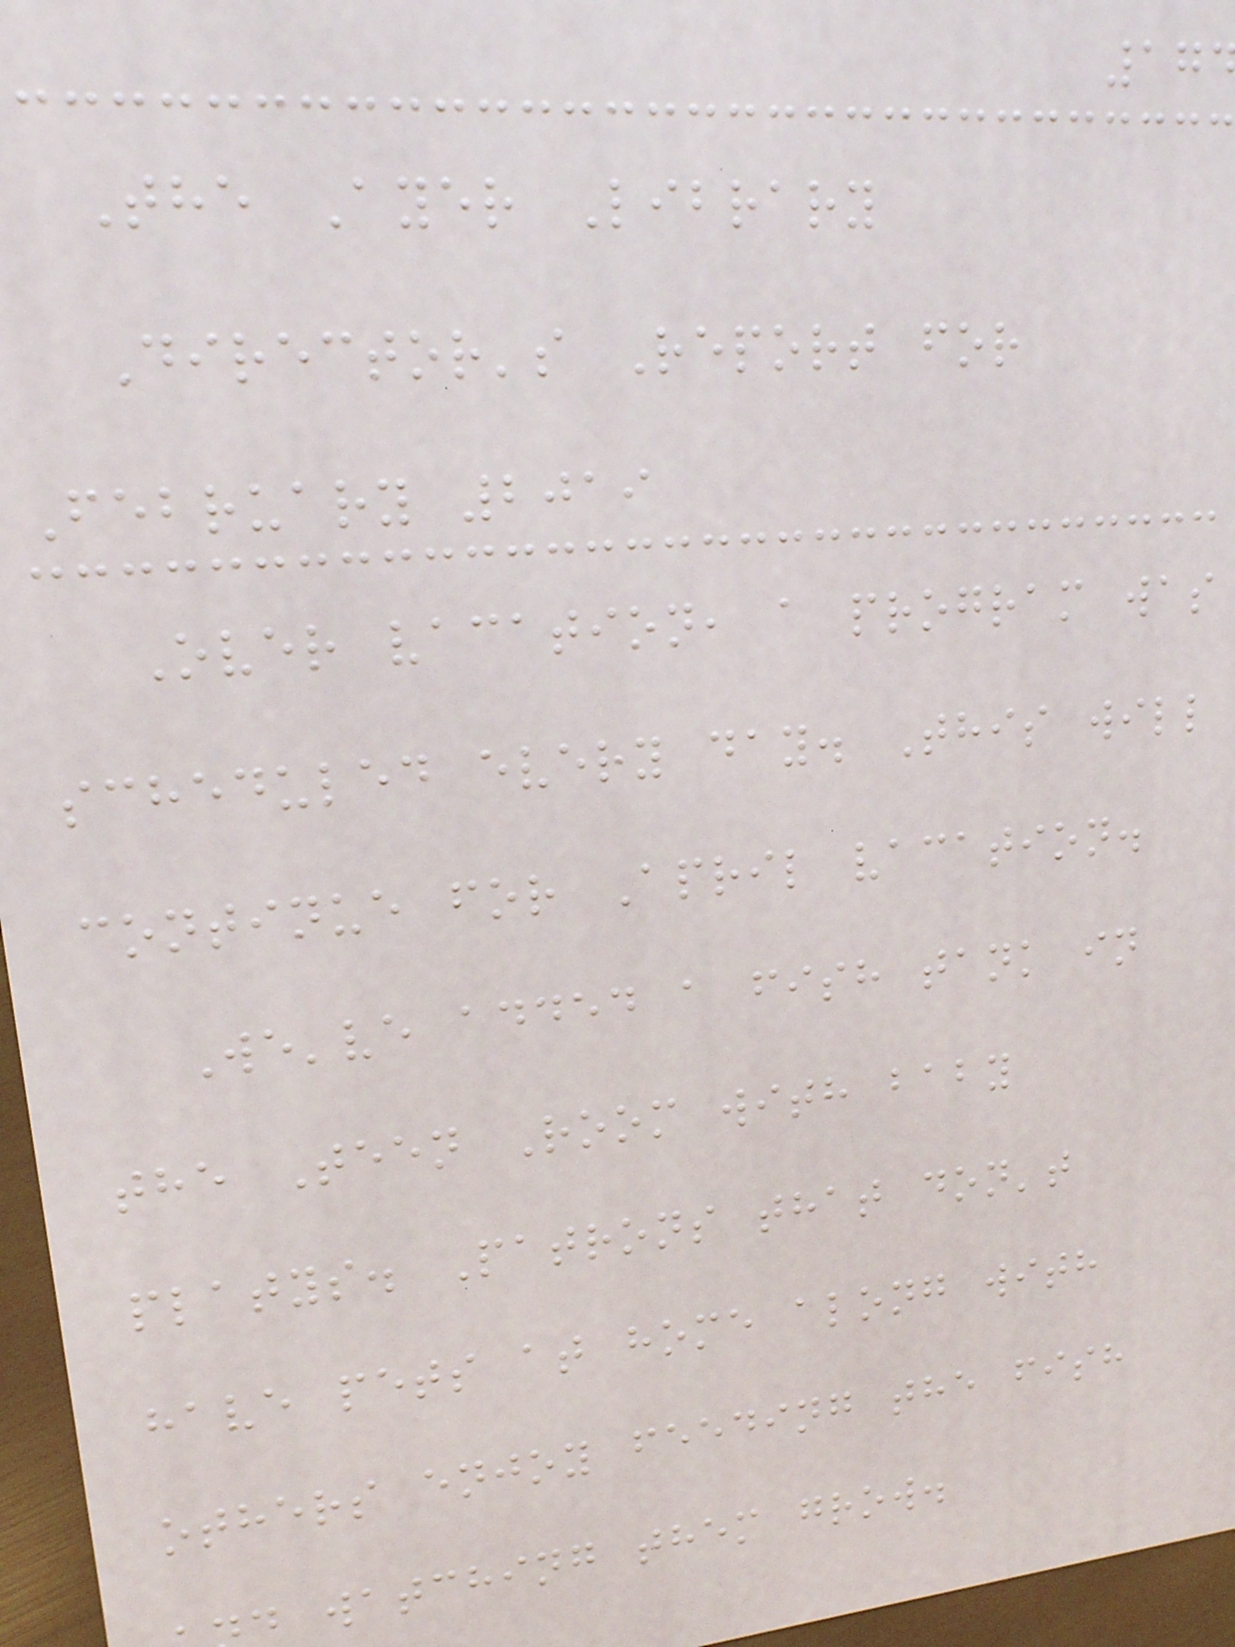The Ayer Library
Director's Report for
February 2019
Over vacation, a program was
scheduled every day. This will
continue for April vacation.
We've added a fish tank in
the Teen Room with baby
platys. Patrons that don't
have pets at home along with
others enjoy feeding the fish
watching them grow.
